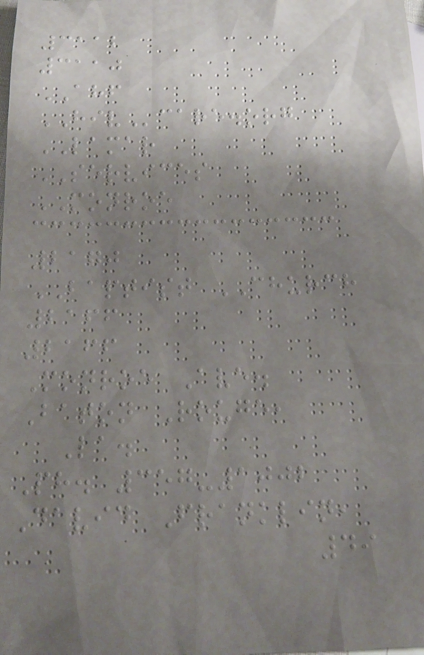3112
3110
AHF
HIVcare.org
LAMAR
SERVICES
MONROE
2170
BAPTIST CHURCH
2166
2166
Monroe Ave.
Baton Rouge,
La.
Ph. 357-1002
David Franklin,
49
